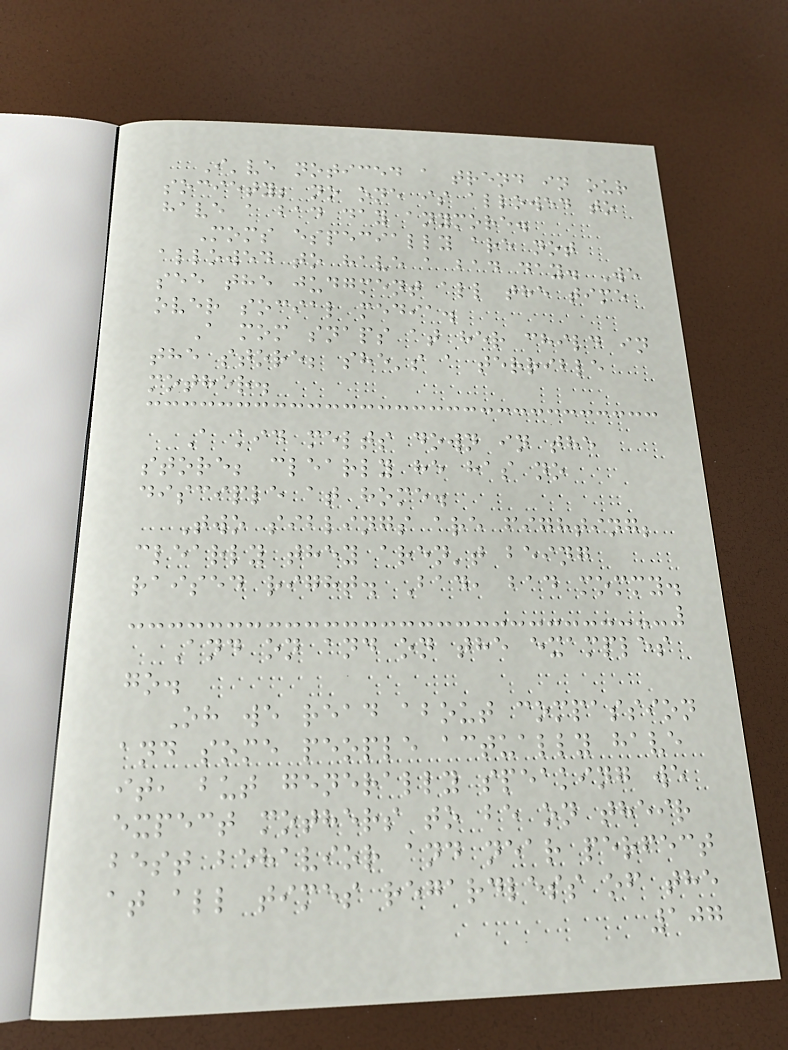I've noticed a trend in our
society; no one is allowed to
have a bad day anymore.
Moms especially are not
allowed to have a bad day. We
see the judgment all the time
over social media.
A mom snaps at her child in
the store; she's a terrible
mother.
A kid melts down in the
store; clearly he has no
disciple at home.
Two siblings are fighting;
clearly they aren't being
raised right. Bad, bad mommy.
And on and on the examples
go.
Oh we read about compassion
and some people actually have
it, but generally speaking we
expect mothers to be on their
best behavior and near perfect
at all times regardless of the
107
